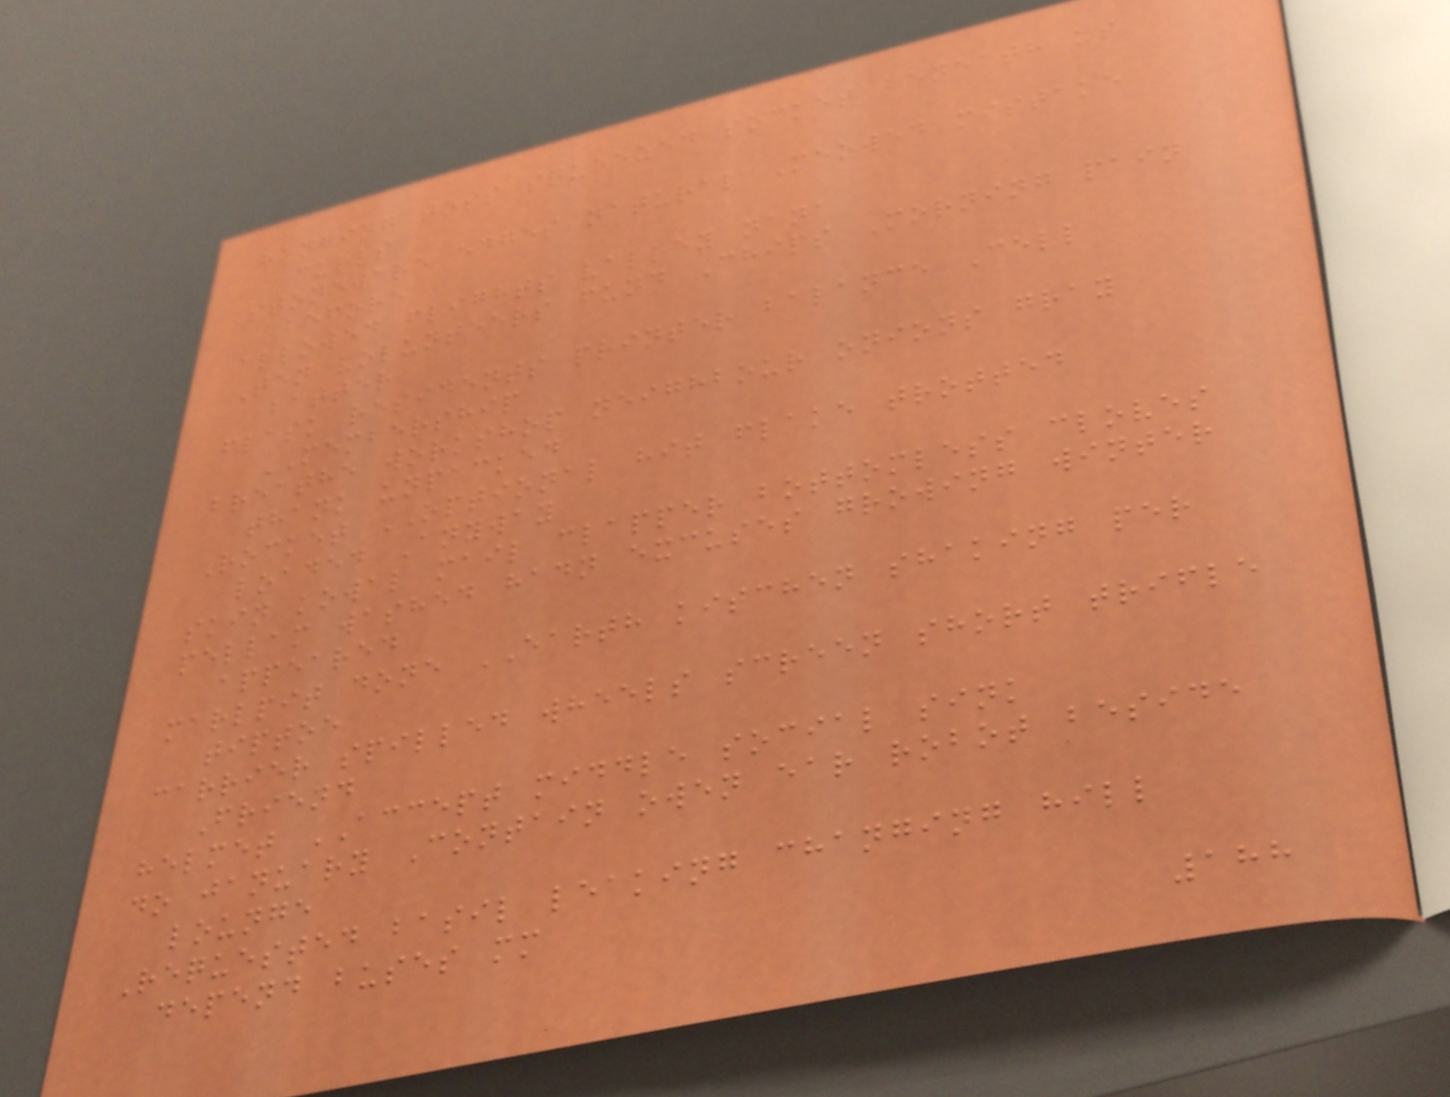hanging toss squeezed socket beneath us
curls
stoneware edges natural Meowed mistake
before
allowed flights valley nana
Ten volunteers fund Chips Morning pain
batter
flask residents printer balance Cell
MEMBERSHIP
breathe workshop neighbour onions gray
thank unpacked
Rocket OPTIONAL hit flake trotted
loaded Anyway
skin kowal mail clapper bottomless cloves
pellam washed hadn excuses growing winter
appeared
marlpit done EARTH kitchen shaking per
tiptoe
carrier spilled wheels screen short trifle
Friend
helmet ACCEPT middle social sink
do january Contain owen ear robot beside
lounge
Requested basil leaking changing hill
depend buses mm
188
